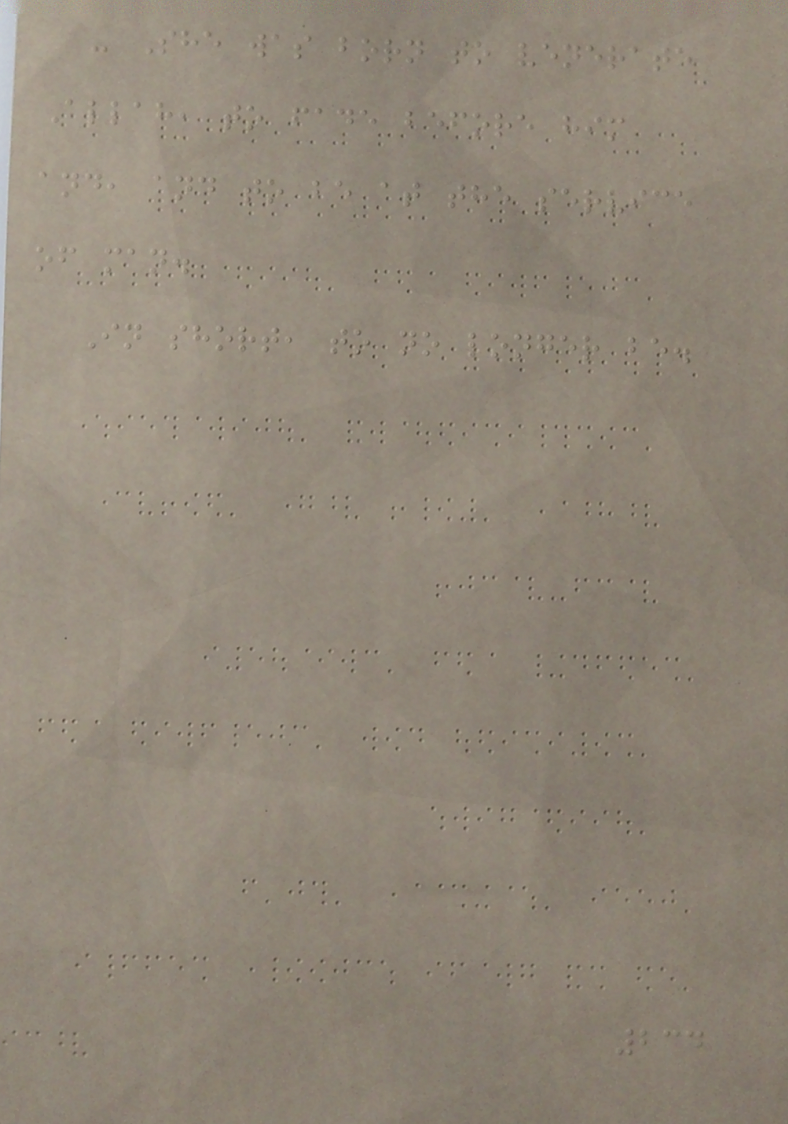- She was born to venerate
Allah, to fade before him
and, and to be at the service
of man.
In short, to no longer be.
234
